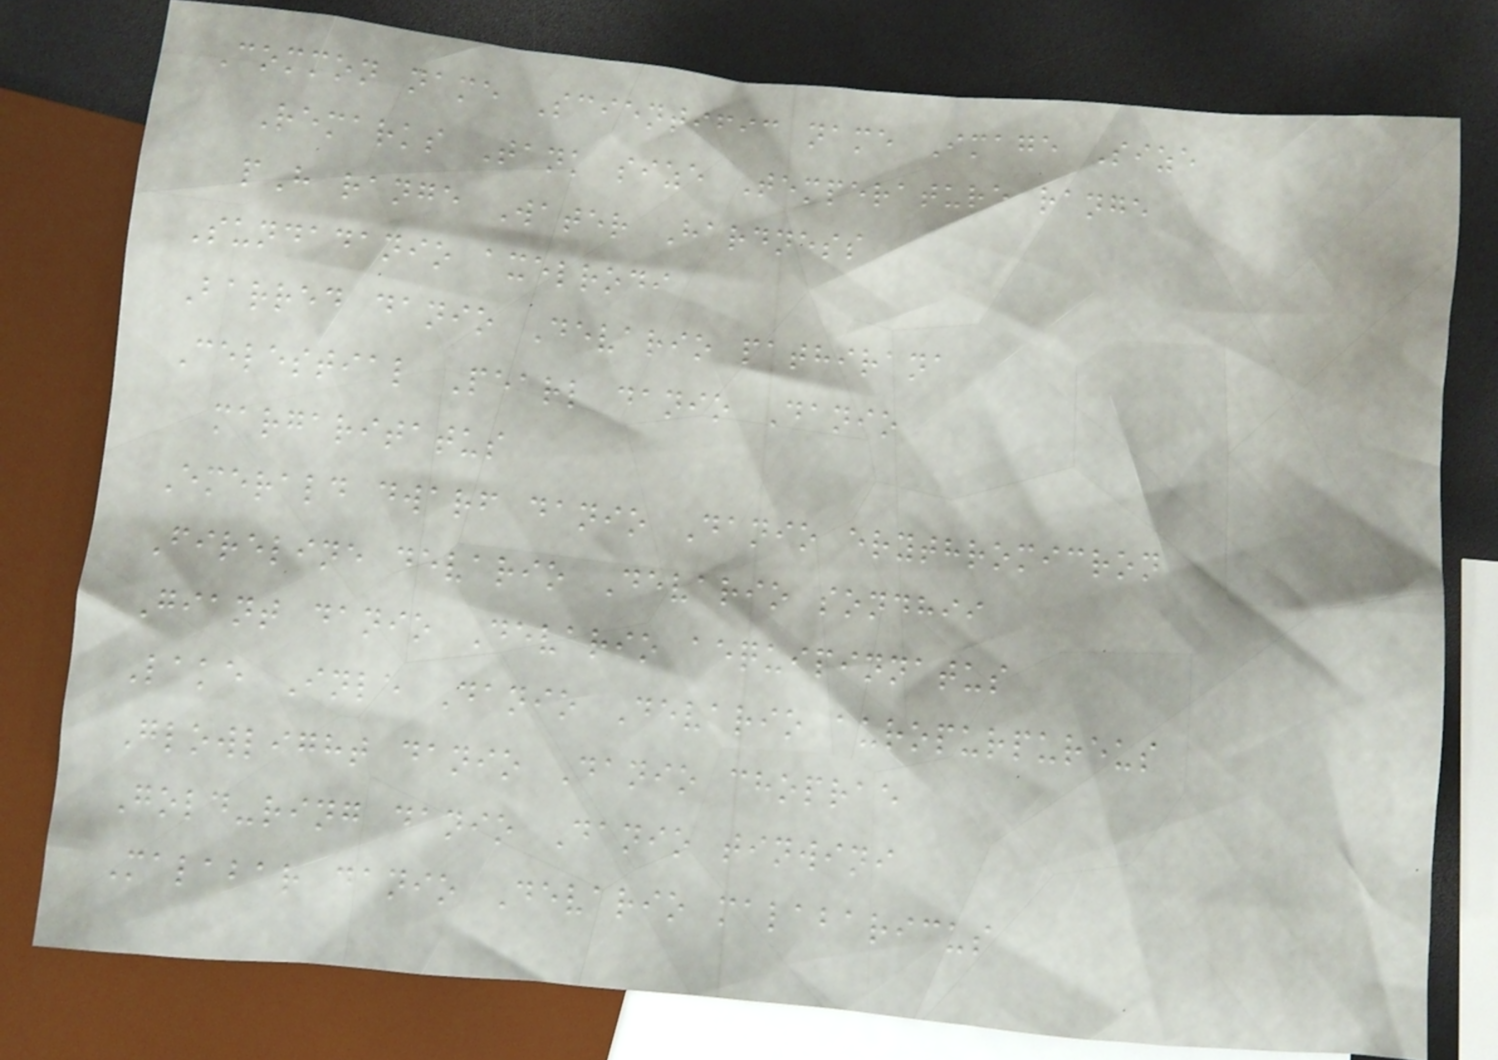Common name Scientific name Image Size
Remarks Tank size Temperature range
pH range Water Hardness
Sundadanio axelrodi
Barred danio Devario pathirana
Celestial Pearl danio Danio
margaritatus
Emerald dwarf danio Danio erythromicron
Fireline devario Devario sondhii
Giant danio Devario aequipinnatus
Lake Inle Danio Devario auropurpureus
Glowlight danio Danio choprae
Gold-ring danio Danio tinwini
Malabar danio Devario malabaricus
